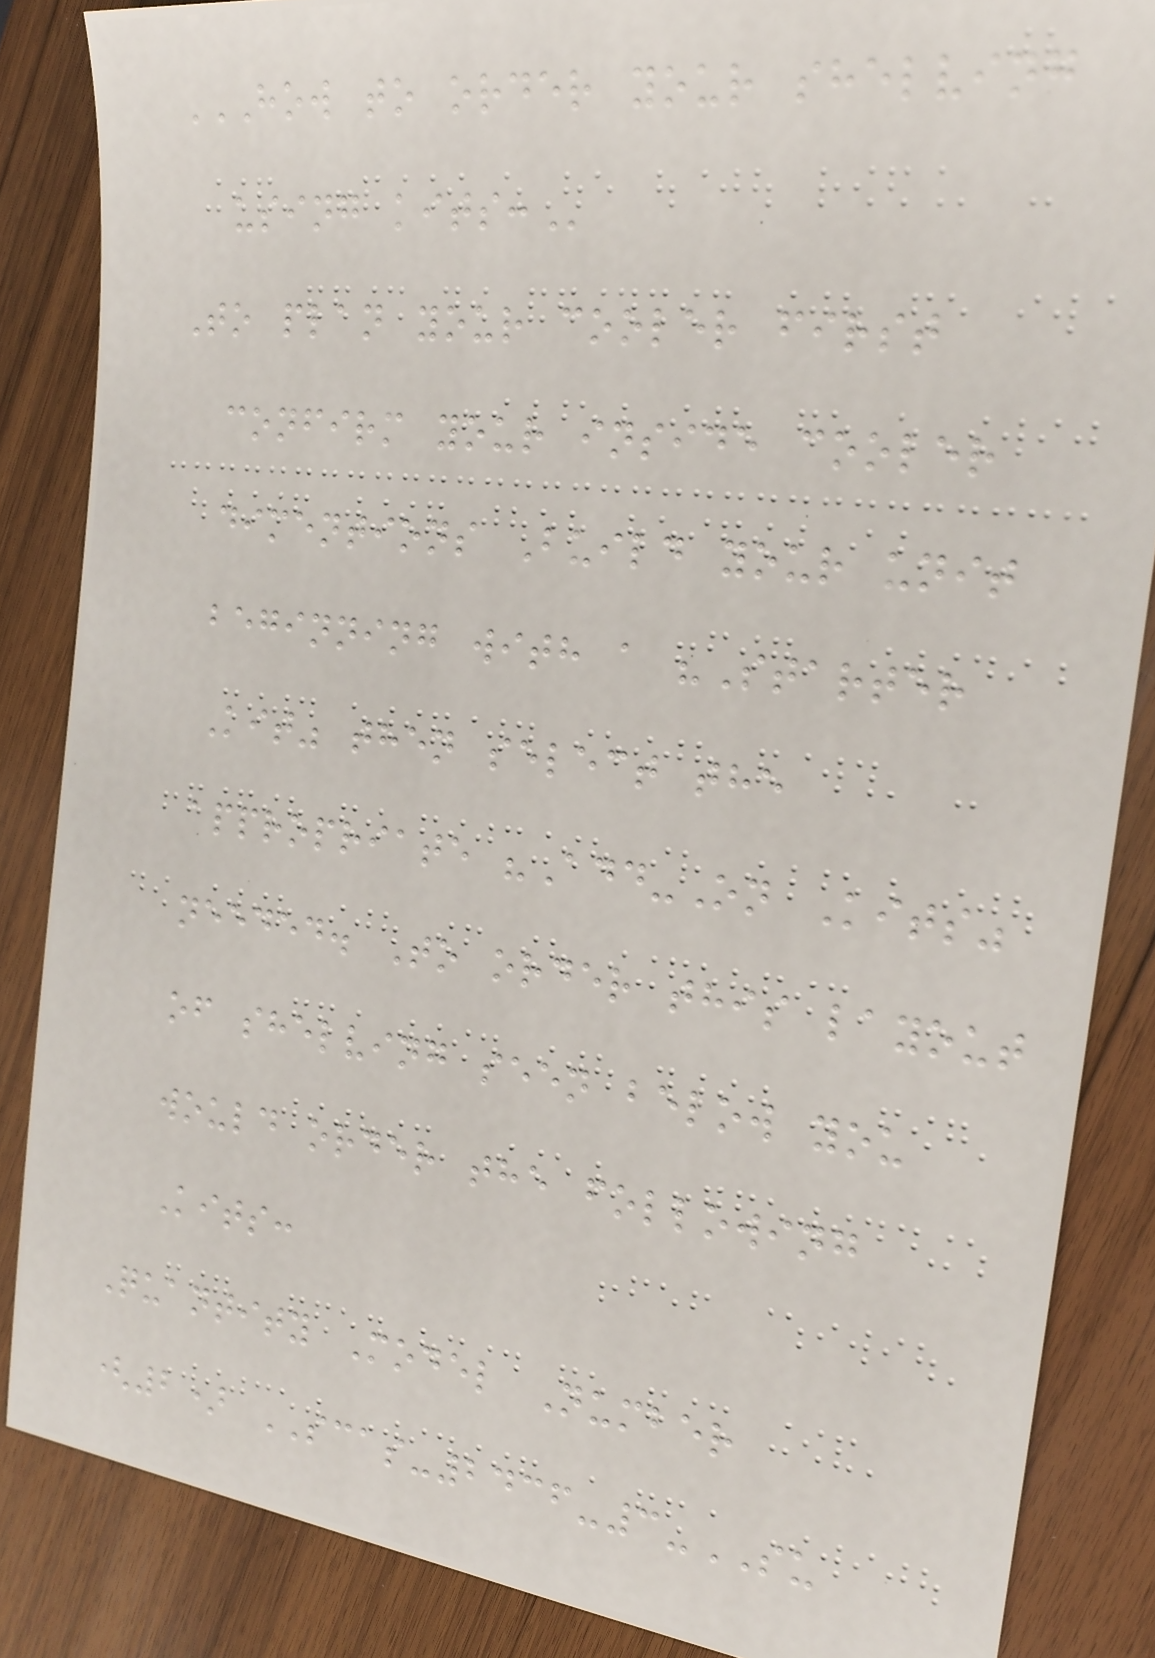HOW TO ORDER YOUR SHELVING
USING KITS:
To plan your cooler first
confirm your inside cooler
dimentions Build your unit
beginning with a "Starter
Kit" then select the
appropriate "Add-On Kits"
needed. To order this layout
of shelving seen below you
would order the following
Kits:
Quantity Model Number
(2) SCAS-2436-3-SU
